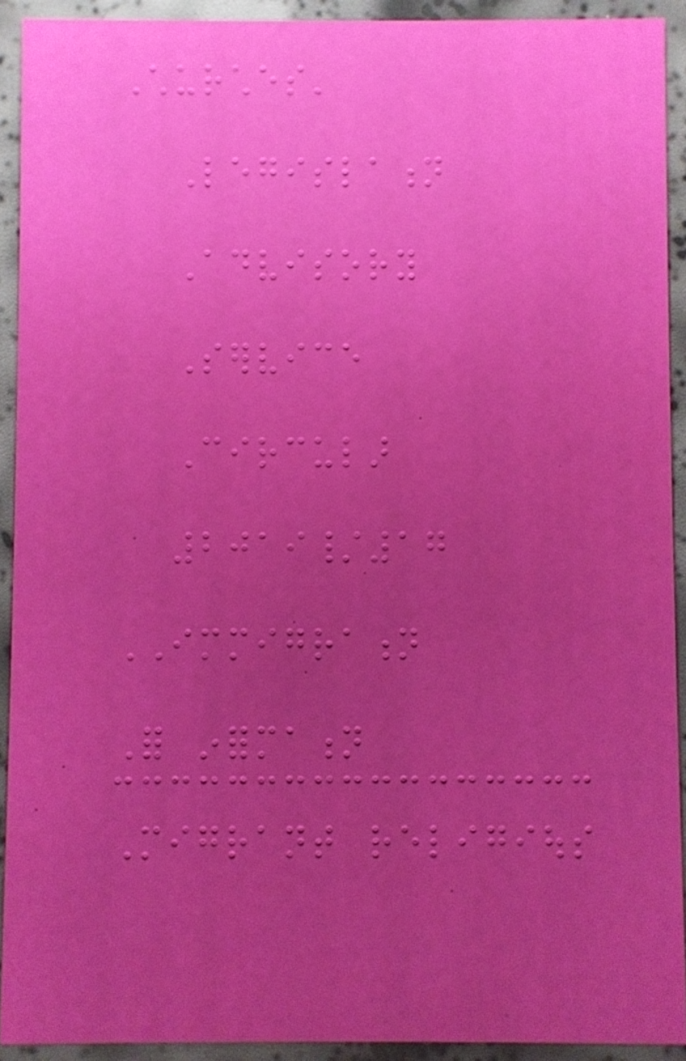Churches'
Legislation
Advisory
Service
Circular
2019/17
IMMIGRATION
For information
Migrant religious
